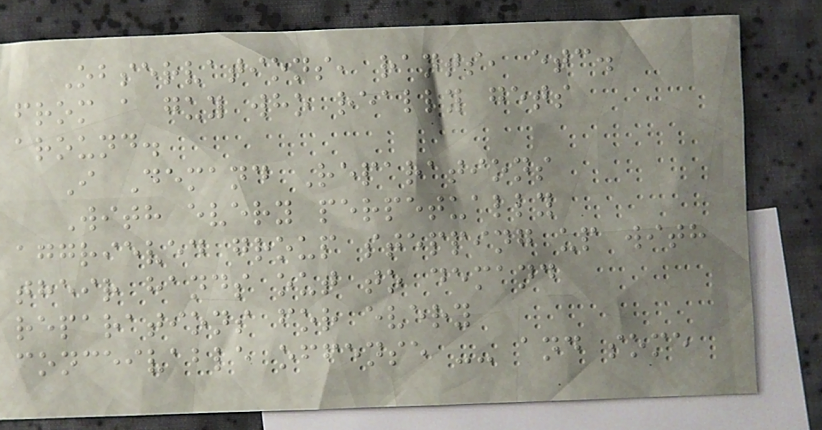Observations, rants, etc.
from a guy who really gets
around.
I Demand Reparations
With every perpetually
aggrieved group stepping up with
their hands out to demand
reparations for every
conceivable offense -- and some
